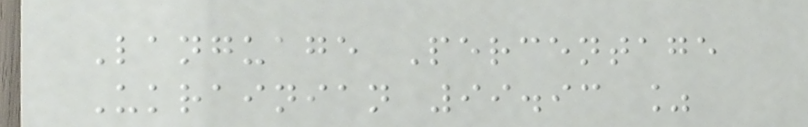Language Percentage
Ukrainian 99.93 %
